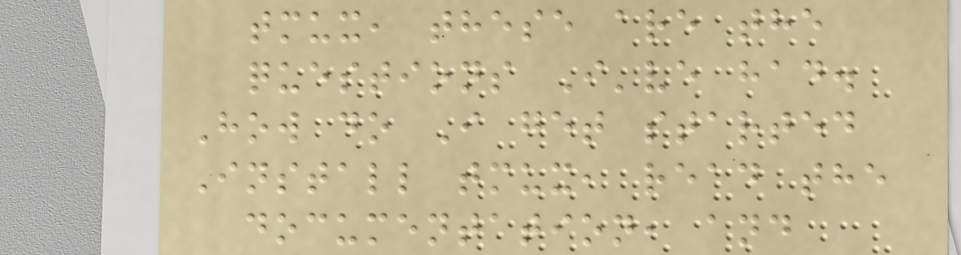tmux, these are the
questions I've had.
How do I get started
Install tmux, read the
documentation, and
